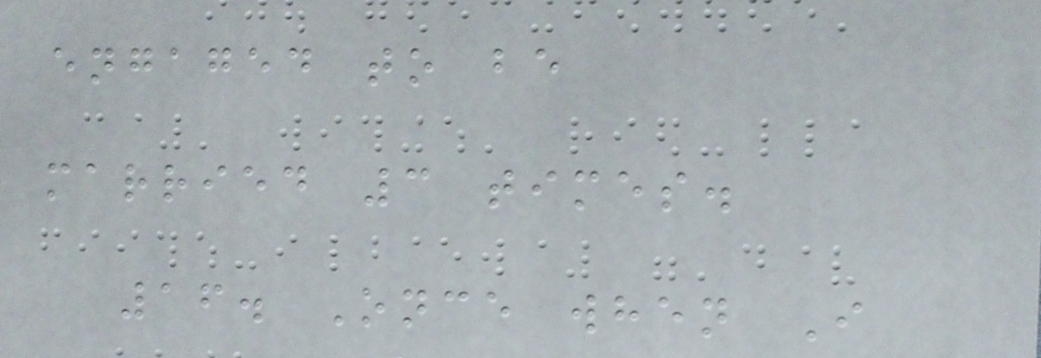engaged to be
married 3 times.
16. Once when I
